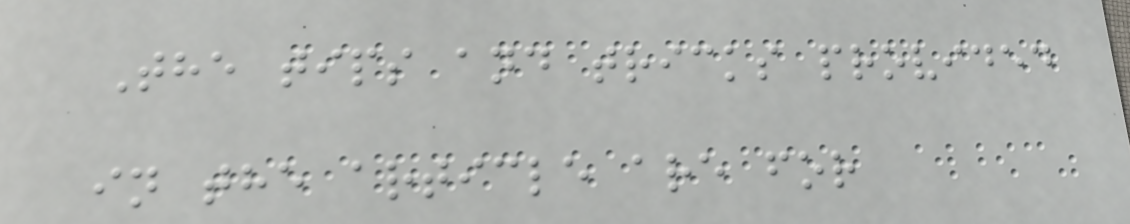The tips and tricks provided
in the article are for
